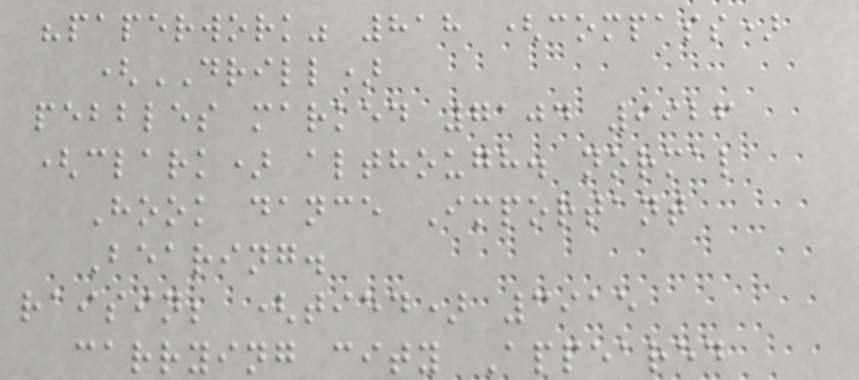"paperwork" 818 (compass)
(DRILL)
pebbles marked 7104 9926
(clark) although. normal
Hook dance Important
Bearing.
raisin; (tied) 3915
carrying city Appeared
